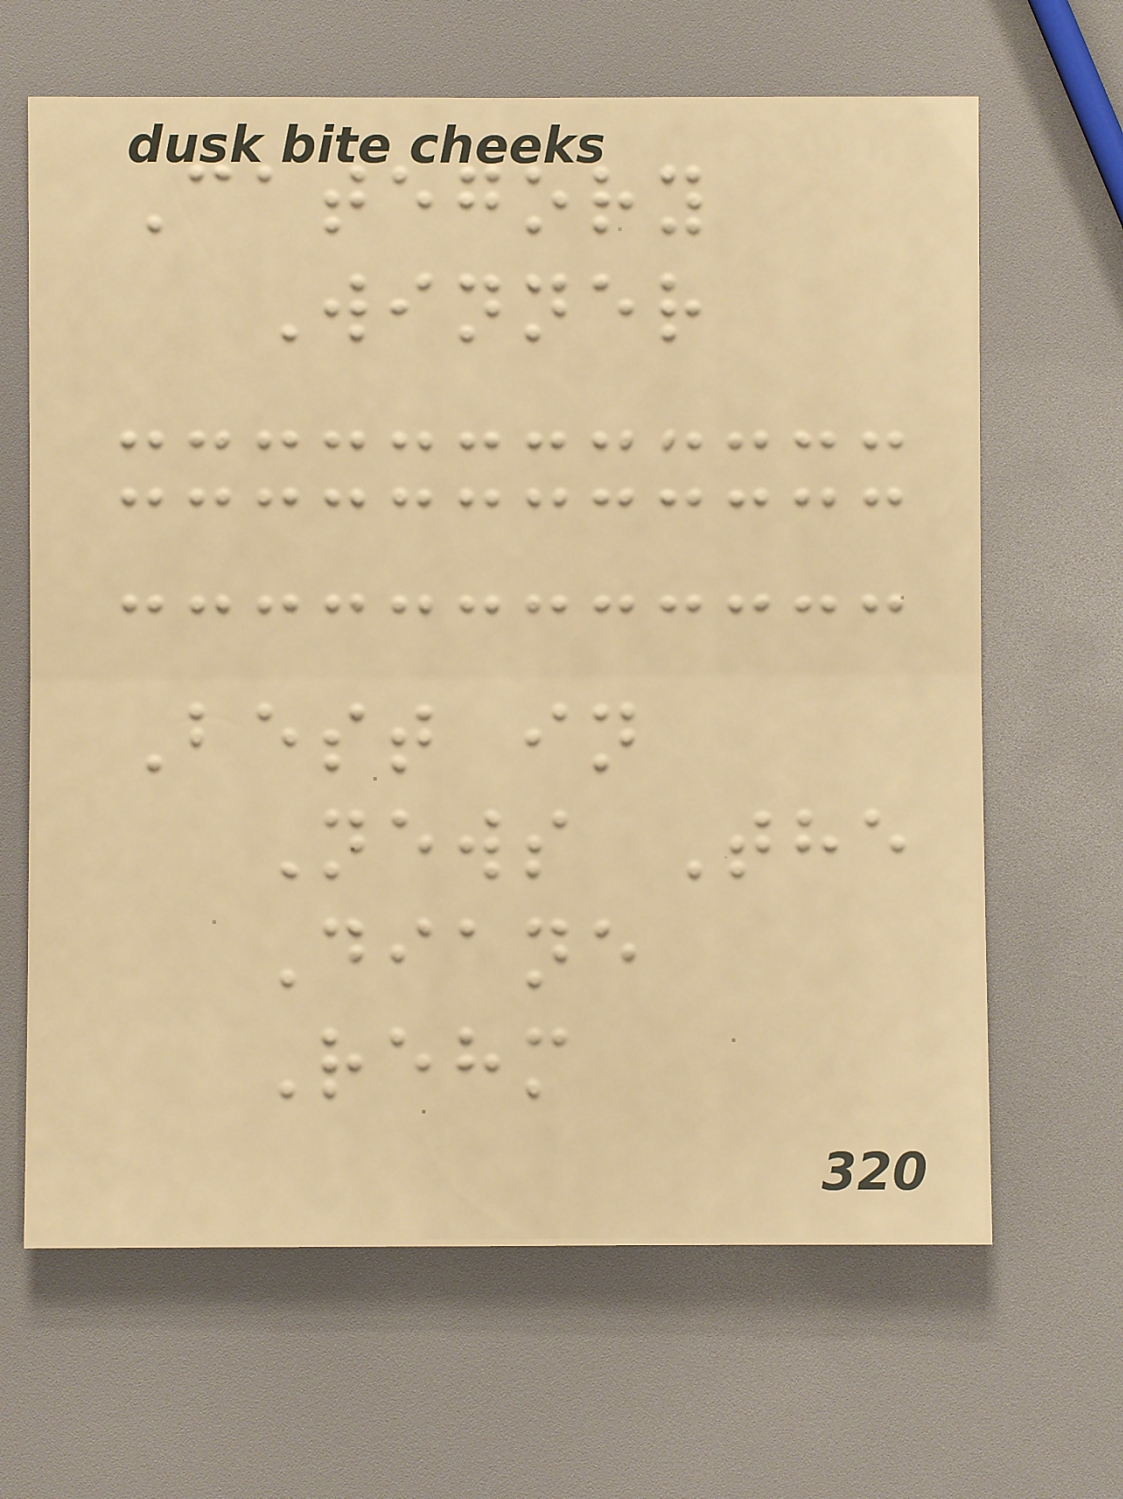Category
Winner
Best in
News The
Diane
Rehm
